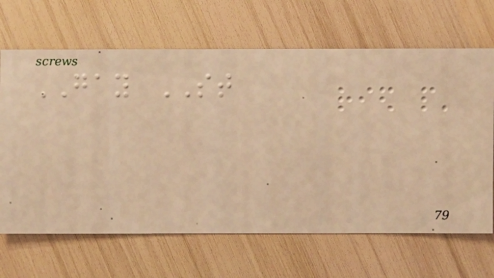GAY ST
